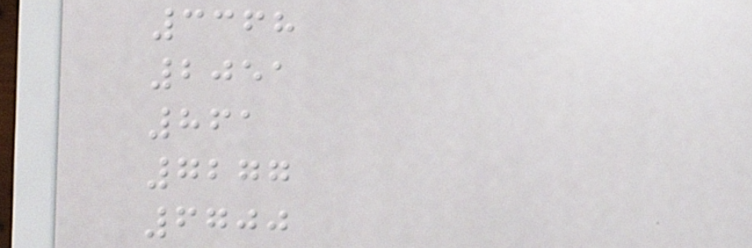3368
2051
861
7277
6700
